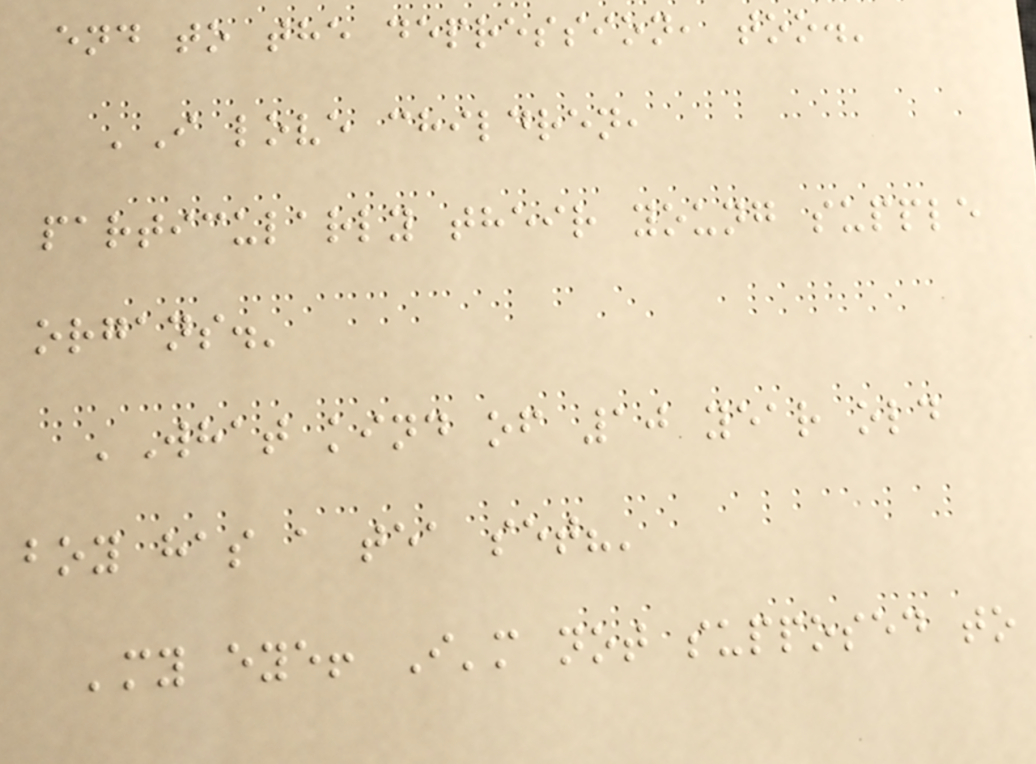end to the depression, too.'
'I love children,
particularly their young supple
organs.'
'What kind of 10 year old
boy has a tea set?'
'my eye! I'm not supposed to
